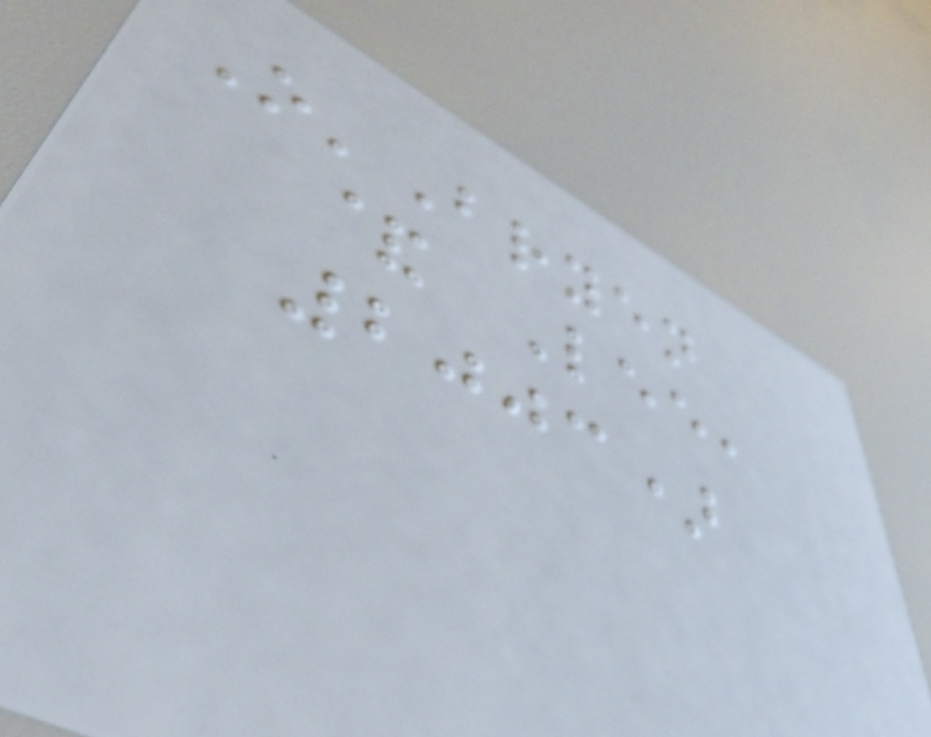O'Bryen
& Lee,
2003)
